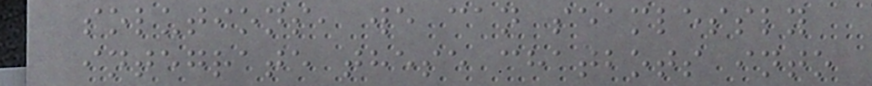solutions, we can seamlessly
integrate these chatbots into
